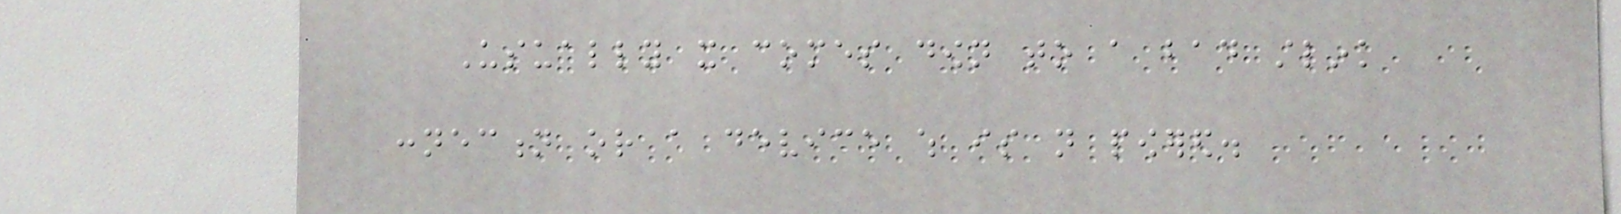Usually it comes down to a bad stlink
connection or a device which is not powered.
